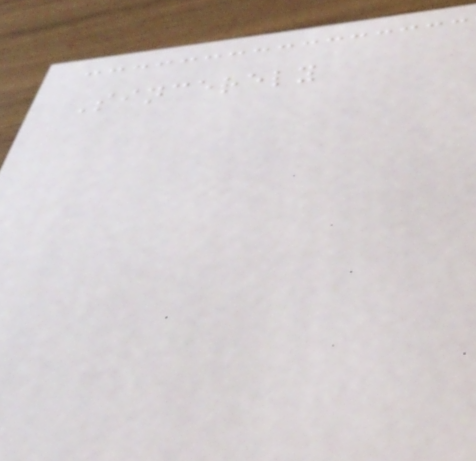Sincerely
